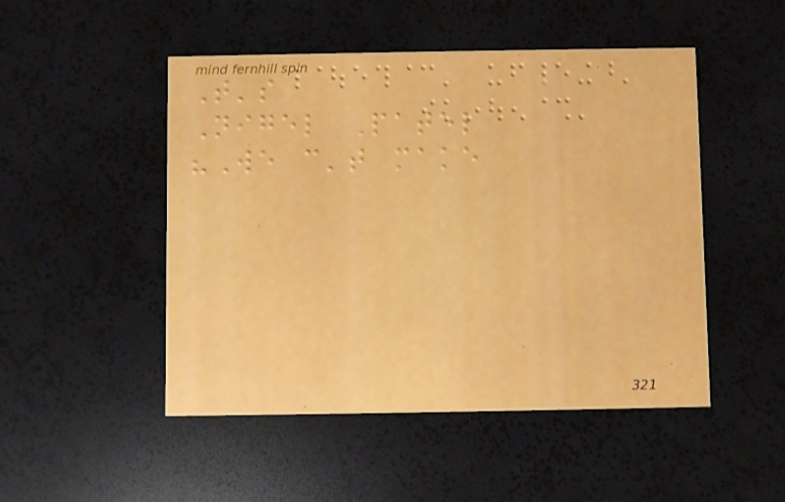That's
Nigel Patel
"We can't make
